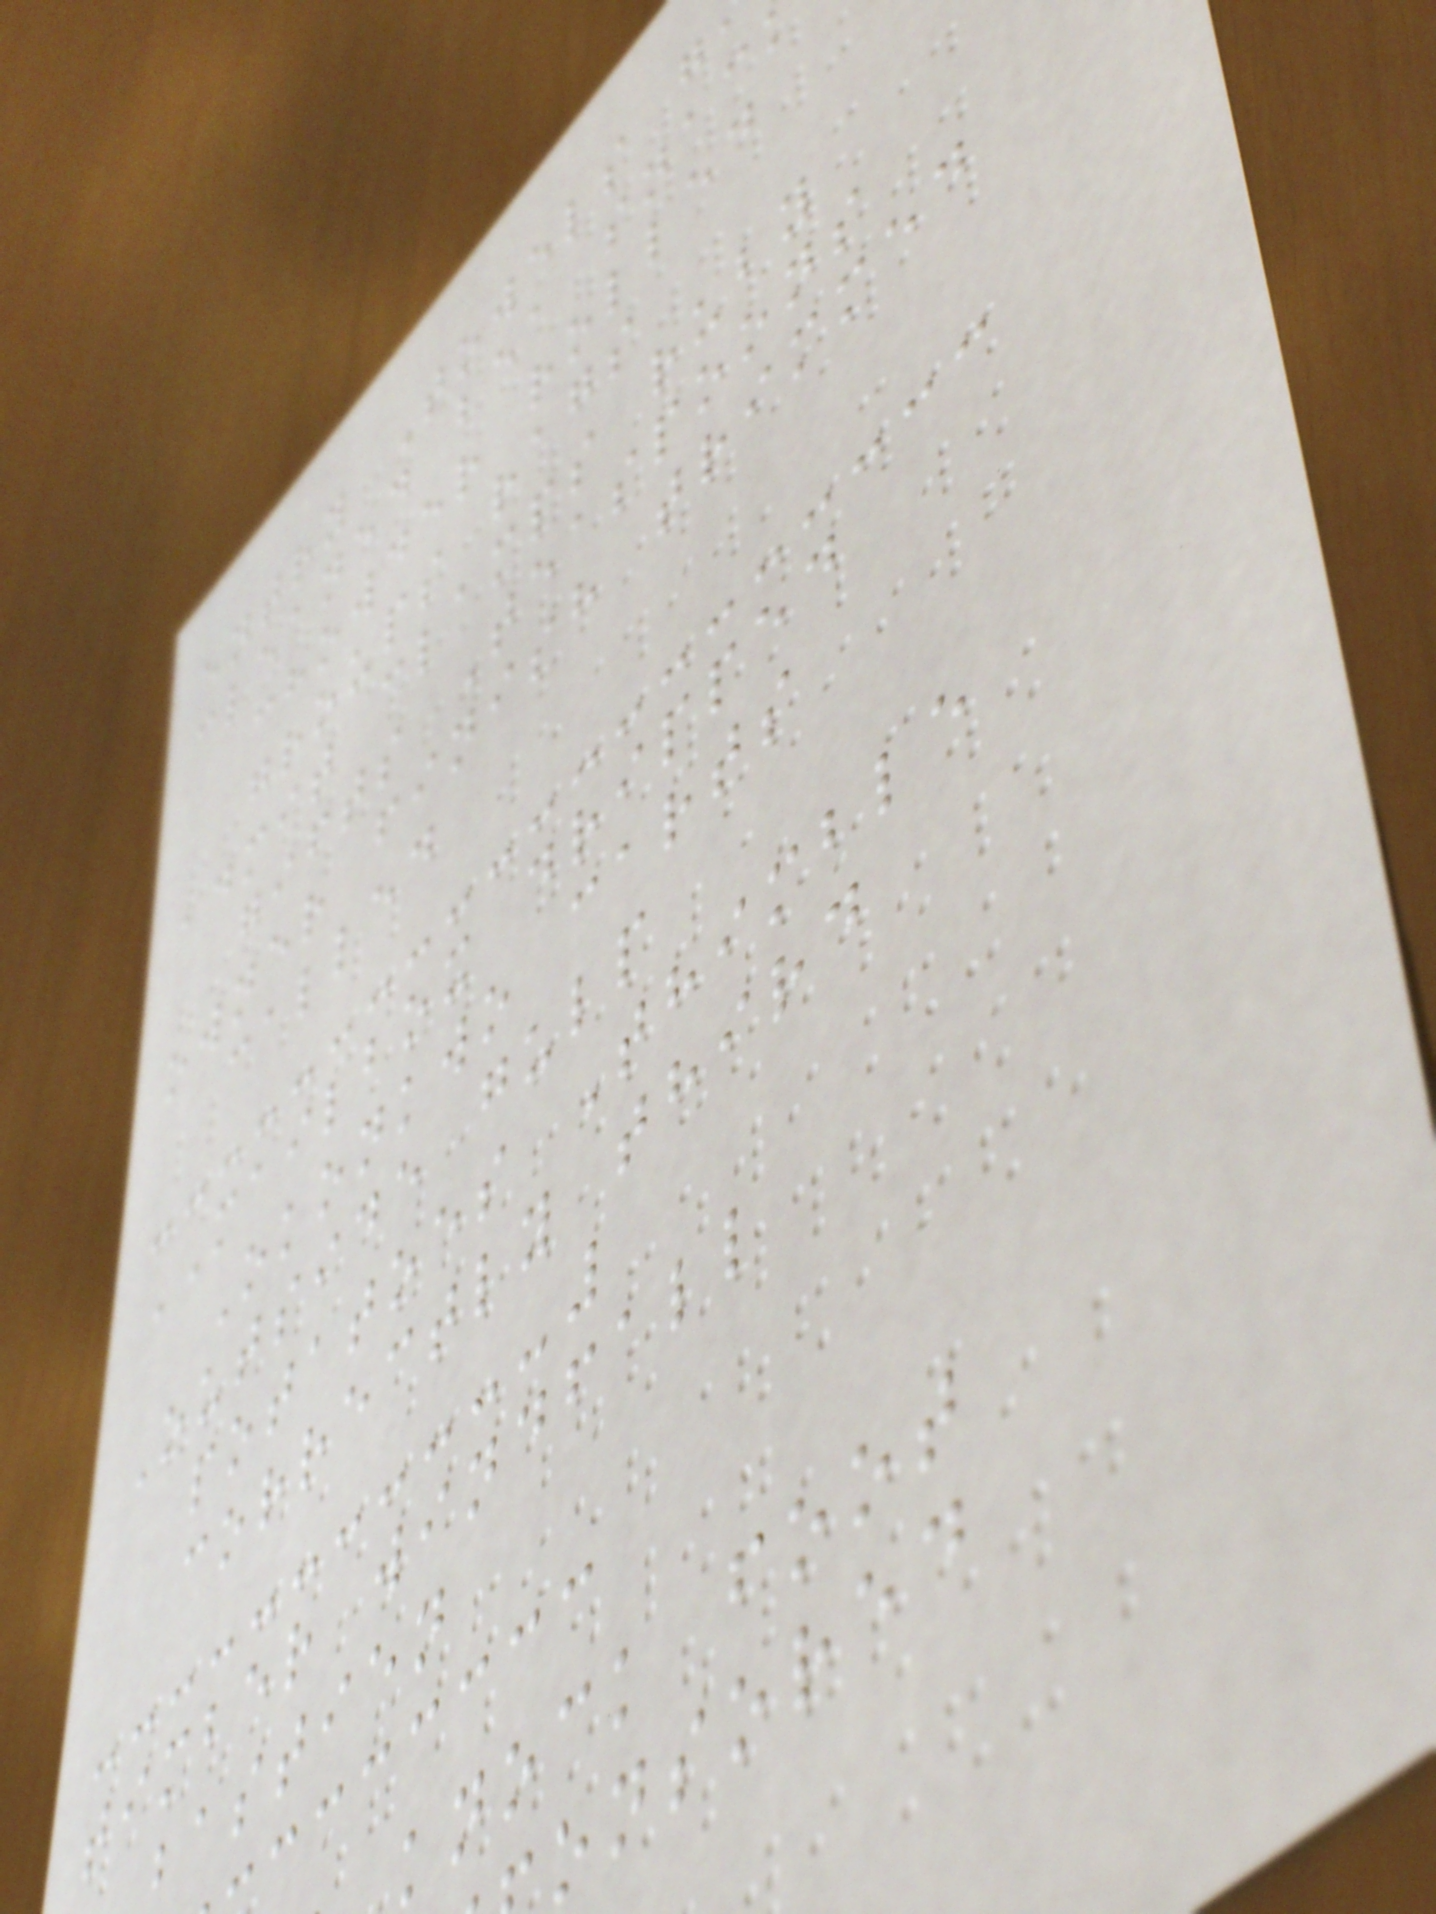entry Towels g
cleaned bea snac
chowder rolled
groups rags
admit clamps ruby
gifts Teaspoons
owner finish trimmed
called
MAILBOX dripped
Okonkwo carts
Outside gulp
potatoes Thimble
correctly third
timber windfall
bastien
knock foot
onsored
